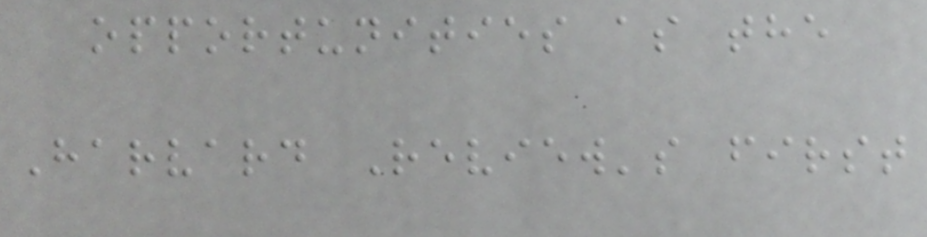opportunities as the
Harvard Review's first
